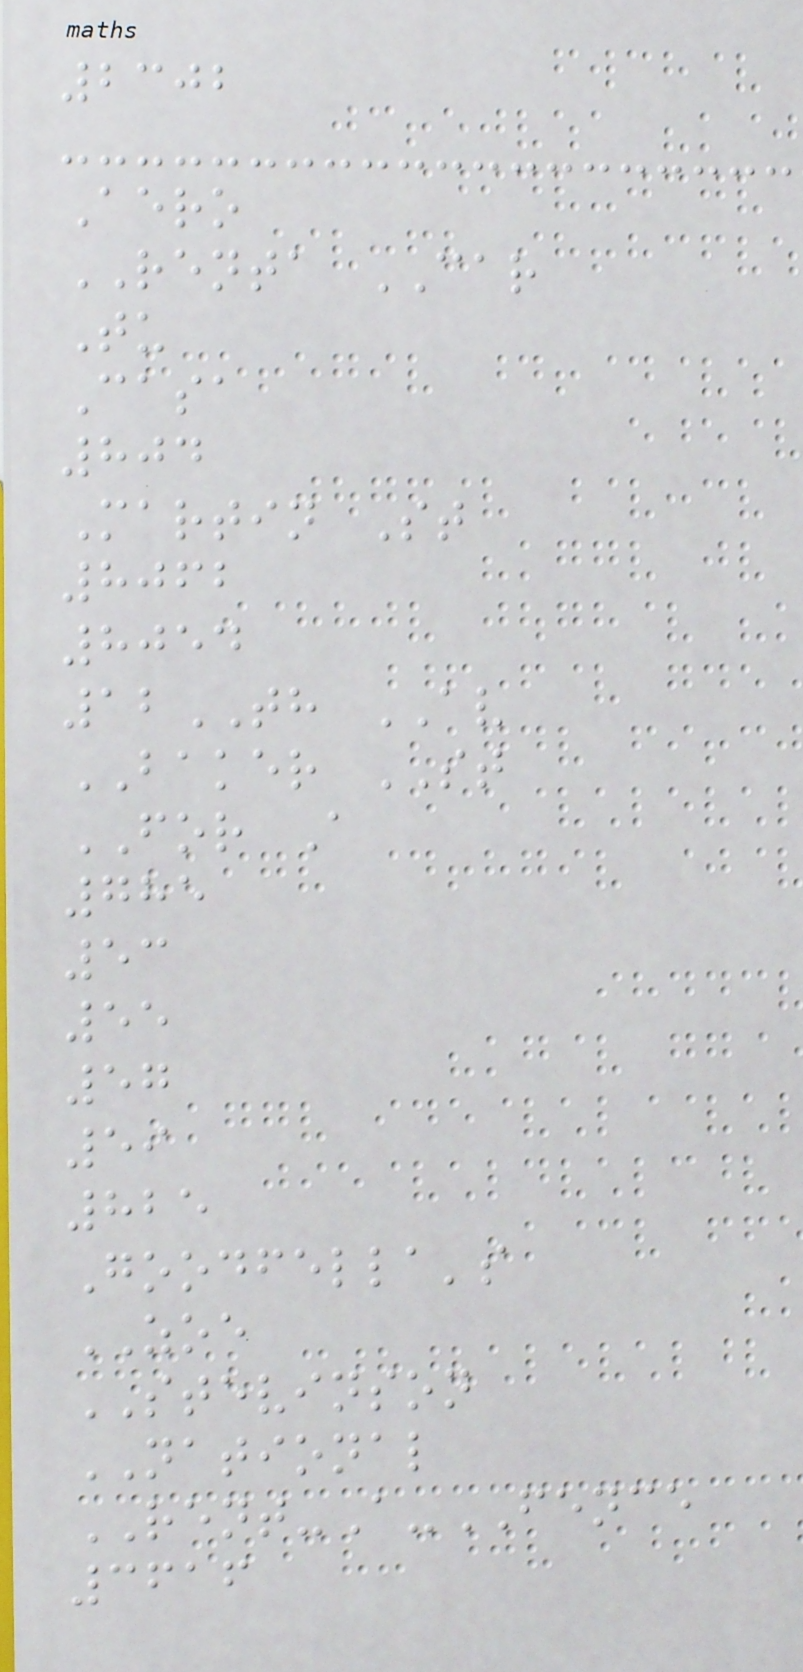2302
Aero
RENTA CAR
Tu
Casa
804
Martin St
8062
8054
12TH AV
BAKER ST
FOR A
785
53
55
57
59
825
Goodfella's
ZOE
STEVINSON
NATIONAL
RENT-A-FENCE
3616
